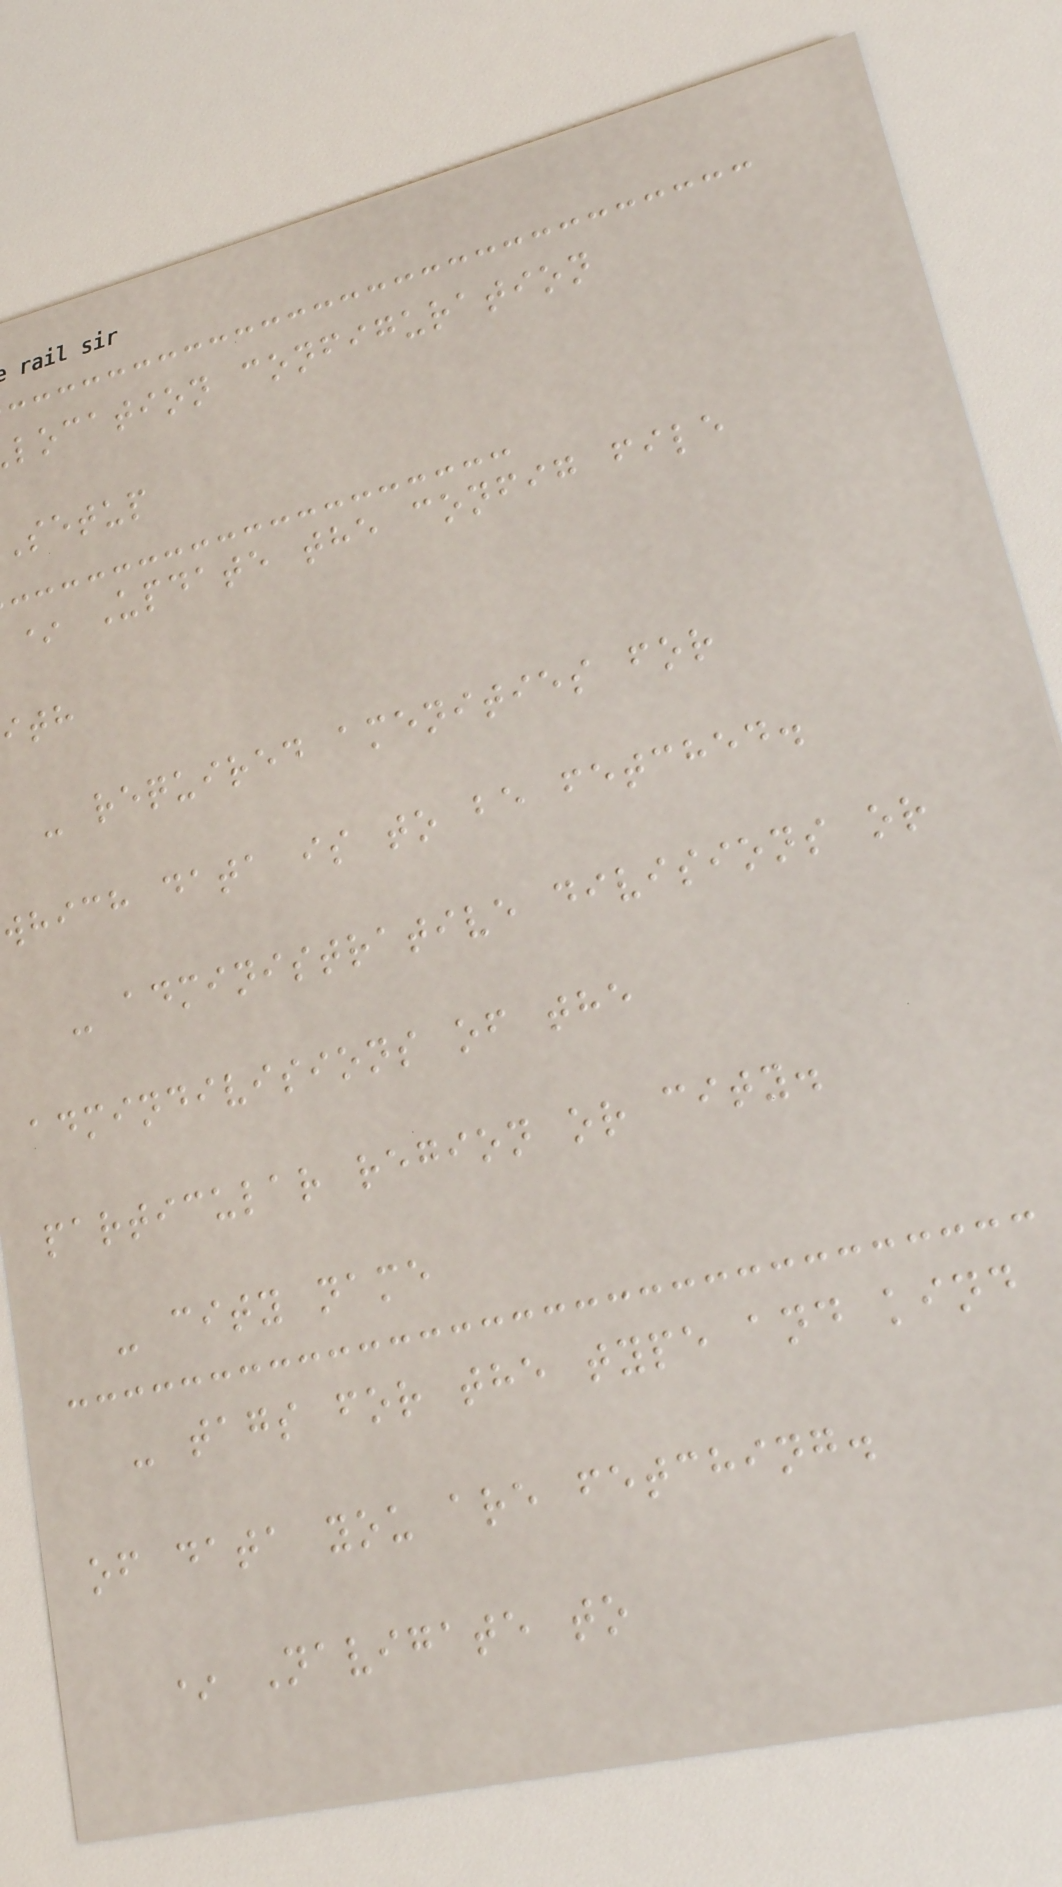location configuration
Setup
* Update the config file
- required amenities for
which data is to be fetched.
- administrative divisions or
admindivisions of the
particular region or city.
- city name
- tags for the type and kind
of data you are fetching.
* Navigate to
